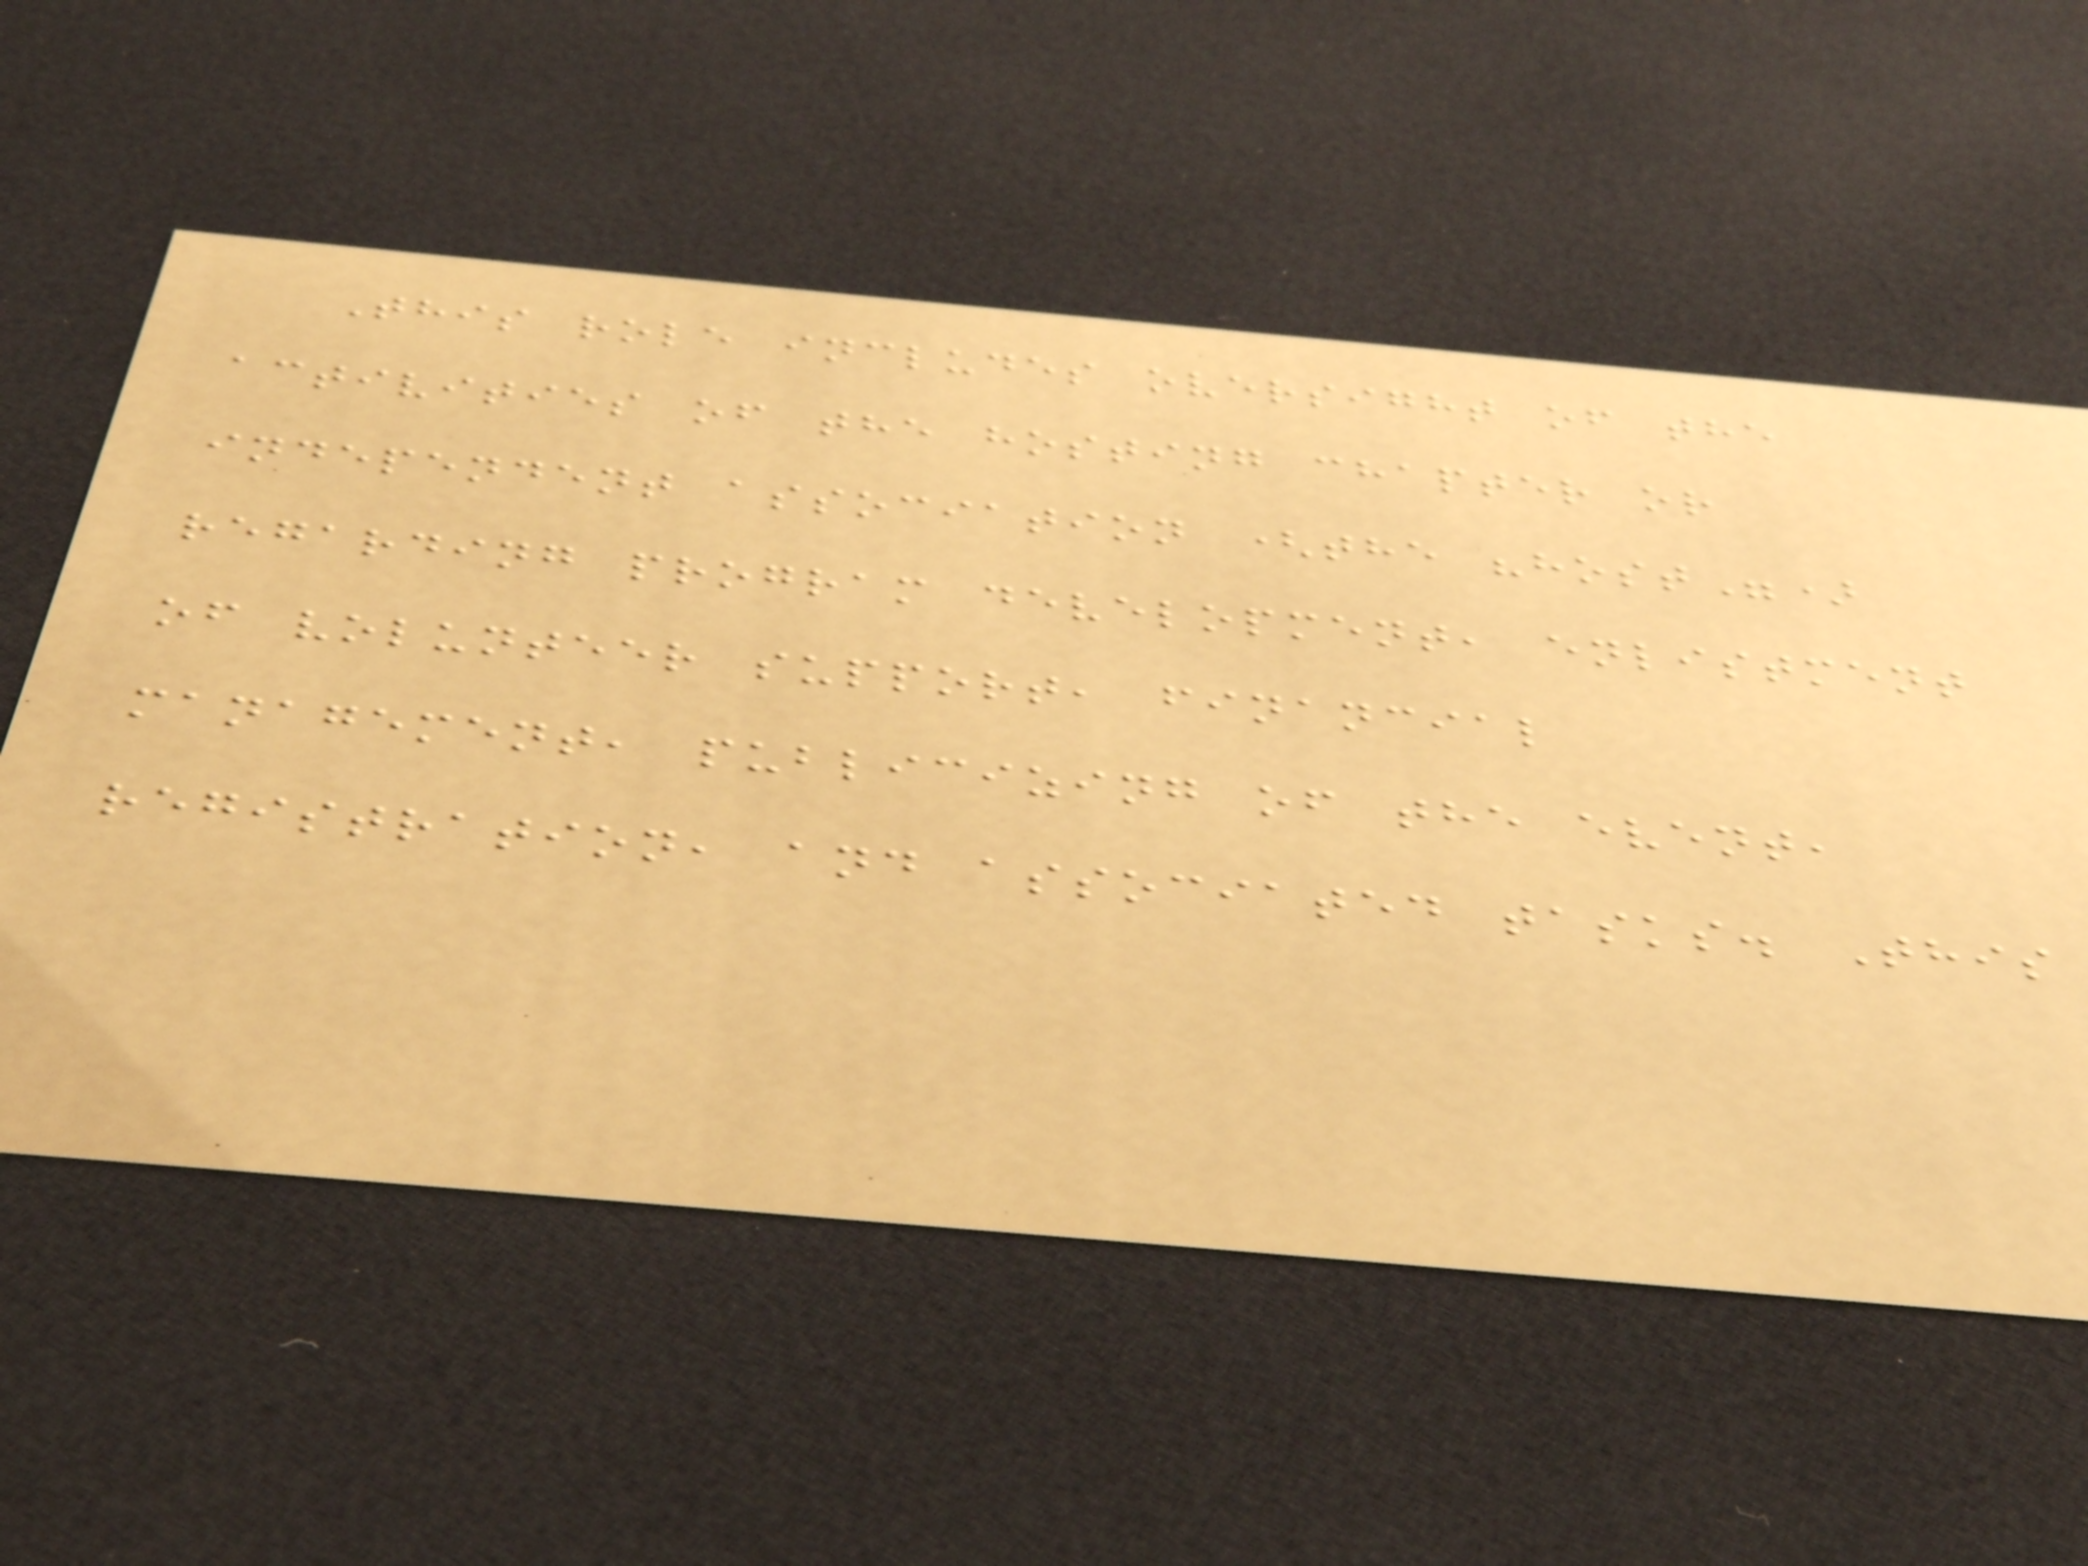This role includes oversight of the
activities of the hosting chapter or
independent association (the "host")
regarding program development, enlistment
of volunteer support, financial
management, publicizing of the event,
registration, and associated tasks. This
